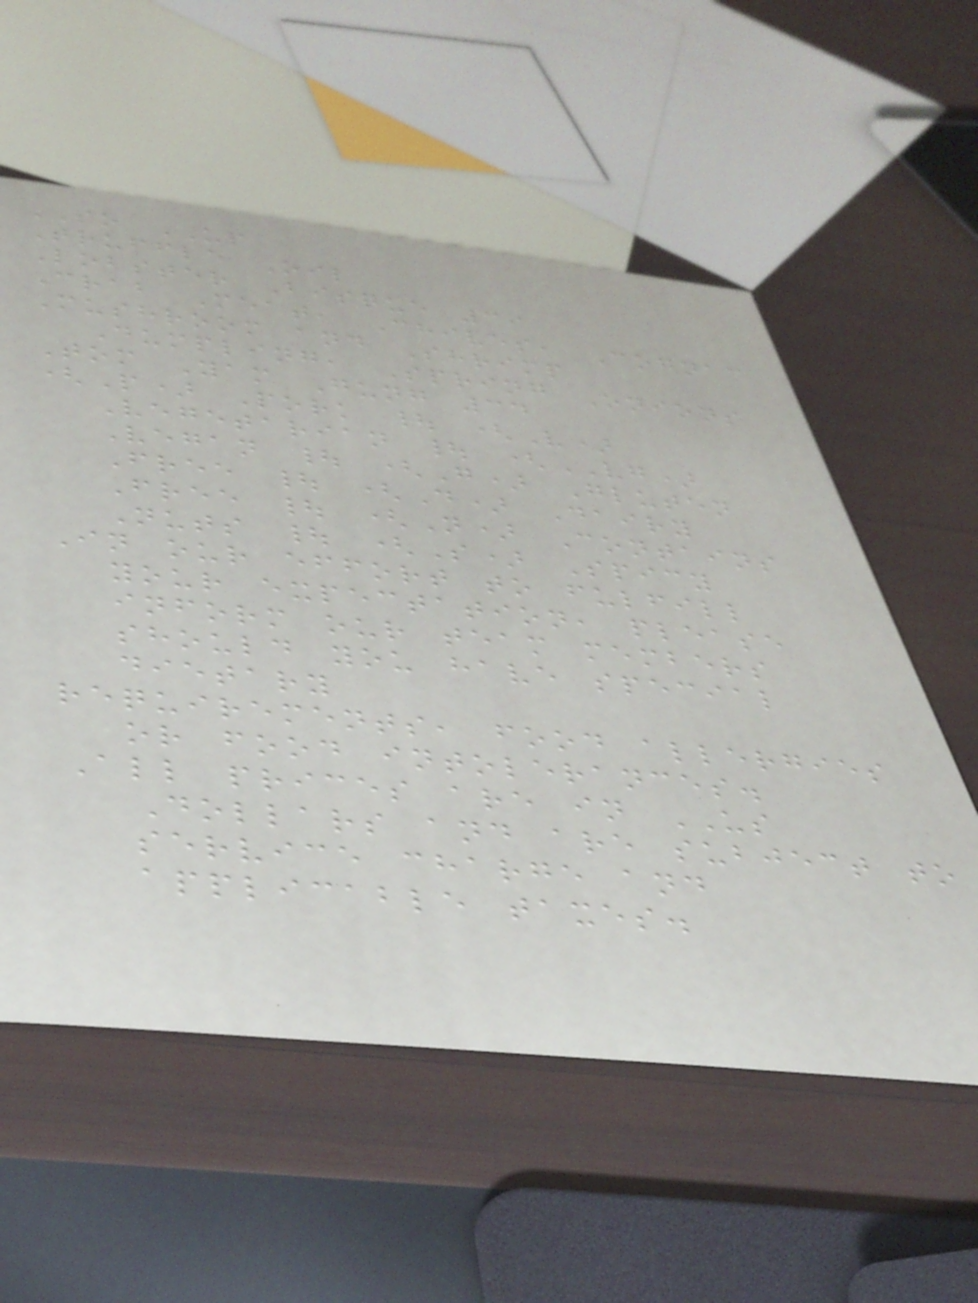SO UP
Truffle Oil
Lobster Bisque 39
Crab Meat, Chives, Cognac
Mushroom and Shrimp
Dumpling, Spring Onions
Tom Yam Gung 34
(P) Pork | (V)
Vegetarian | (VG)
Vegan | (G) Gluten
Free | (D) Dairy
Free | (N) Contains
Nuts | (S) Spicy
In our effort to fulfill
your expectation, please
inform our team members
should you have special
dietary
requirements, food allergies
or food intolerances.
All prices are in US
Dollars and are subject to
service charge and
applicable taxes.
